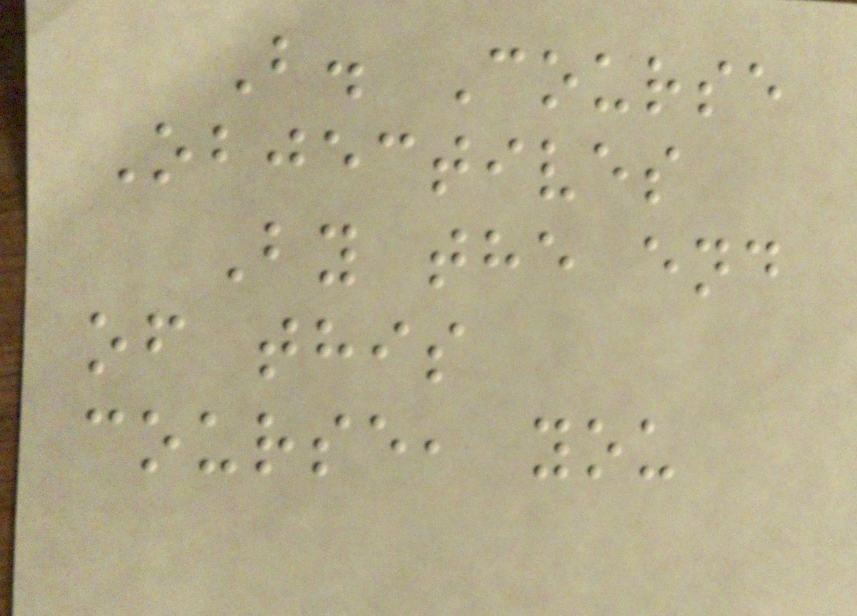B. Course
Objectives
By the end
of this
course, you
